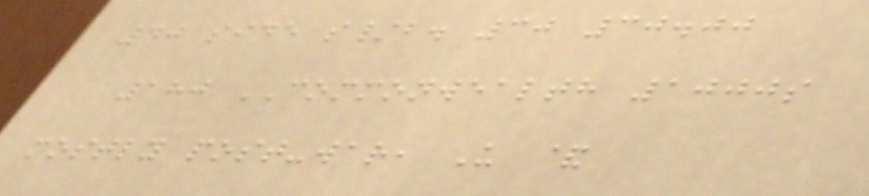40 side s/b. 30 30.00
180 COMMONWEALTH 1000s
mostly post-war, U &
